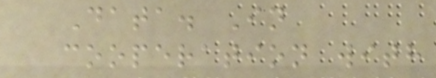Data. In
cooperation with
